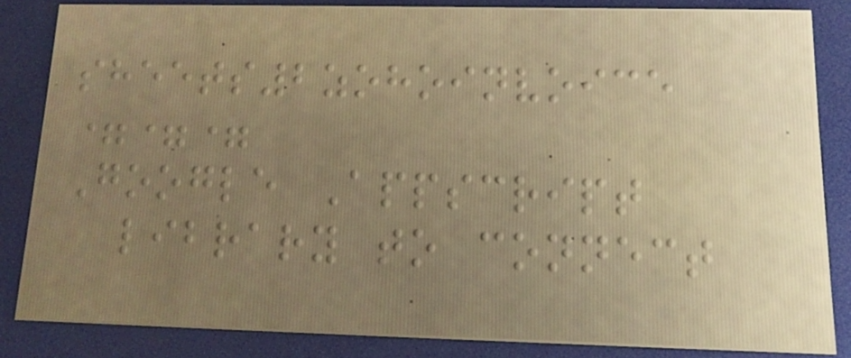sheets2zohoinvoice
===
Google Appscript
library to connect
